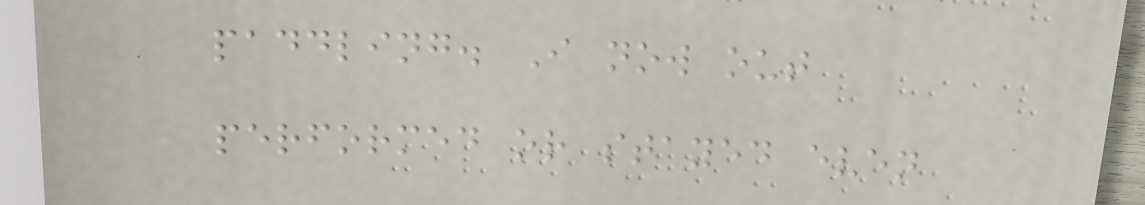paddling. I now out
performed or stayed even
